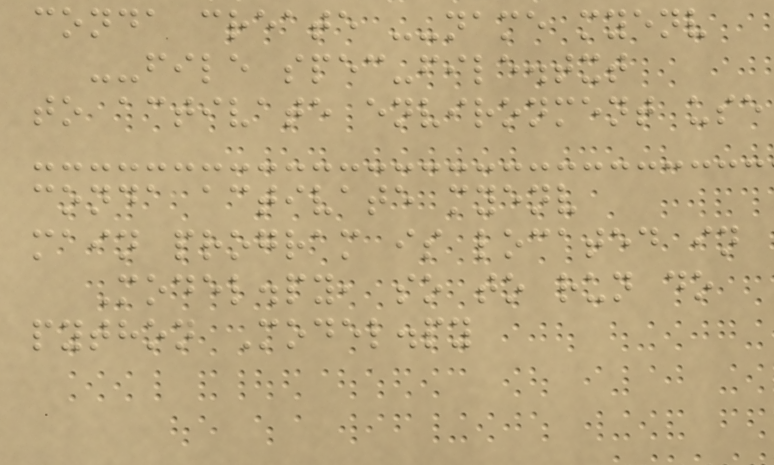conda create --name myenv
--file spec-file.txt
to activate environment use
conda activate myenv
main program is located in
Model.py, so to run do
python Model.py
